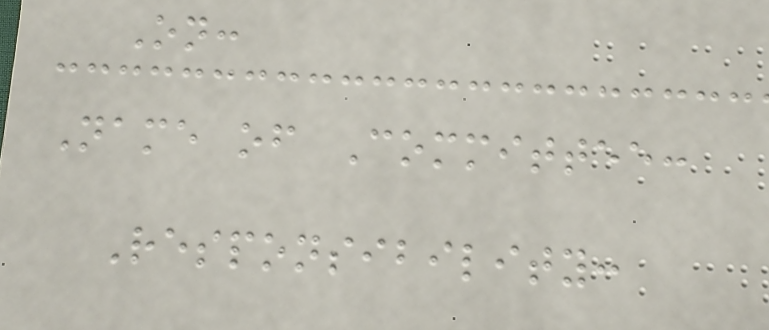On:
Name of Committee:
Responsibility:
